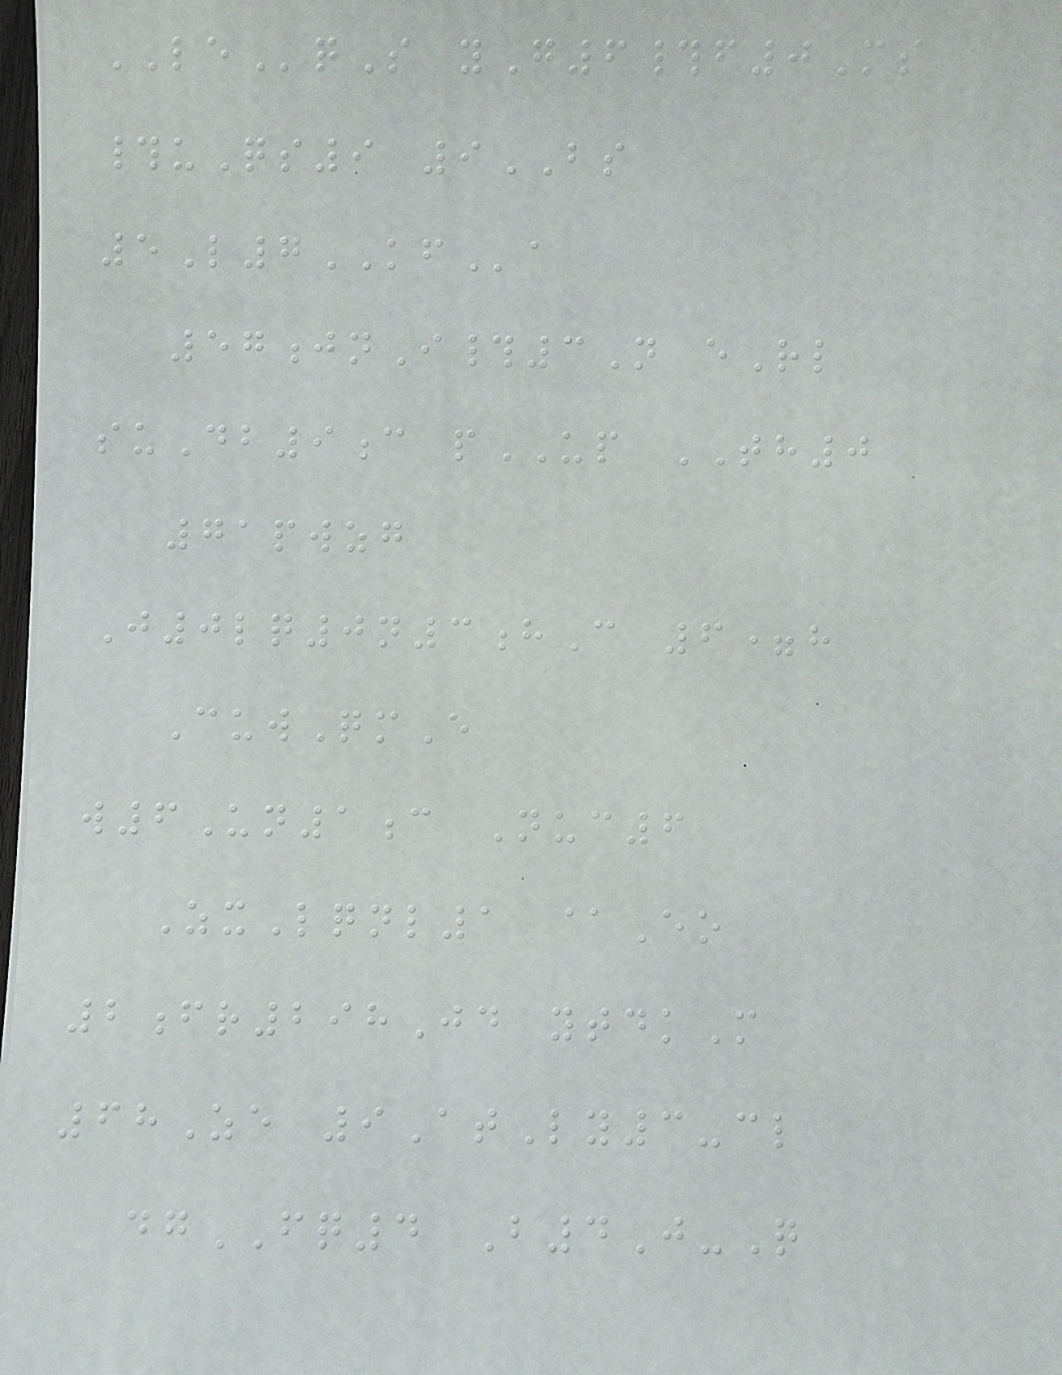LEqS yG6#f0Ms
#uQs9 9BS
5L7KFa
57jnI#3N eRl
suDb9c pUP TH0
71pwzg
J0lq0n3hC 6=h
CuwQmE
w6Un1c Nuc6
ZxLqnl1 @Eo
2fr298Jd ytdkM
68Ze 9AtLy3-cl
dgFQ4 B4J-Q
